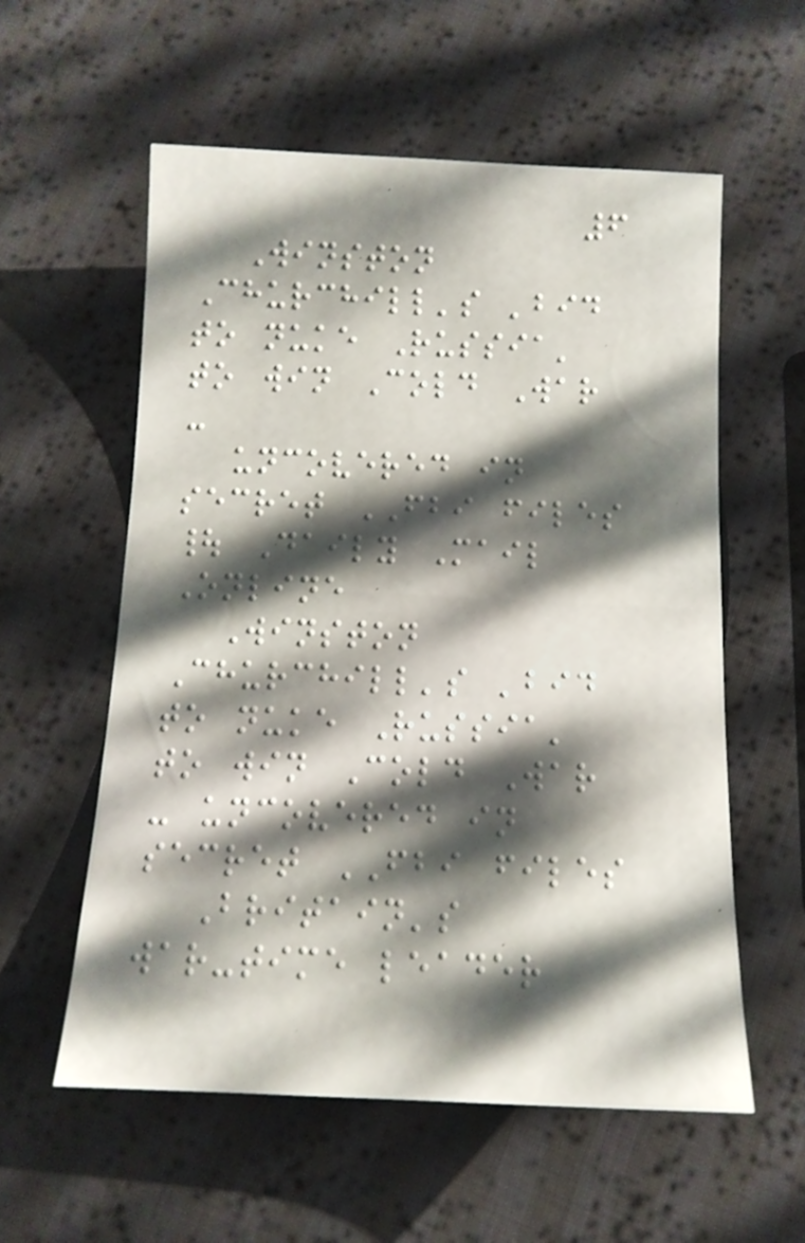6
Winston
Churchill's 'bid
to nuke Russia'
to win Cold War
-
uncovered in
secret FBI files
| Daily Mail
Online
Winston
Churchill's 'bid
to nuke Russia'
to win Cold War
- uncovered in
secret FBI files
Britain's
war-time leader
